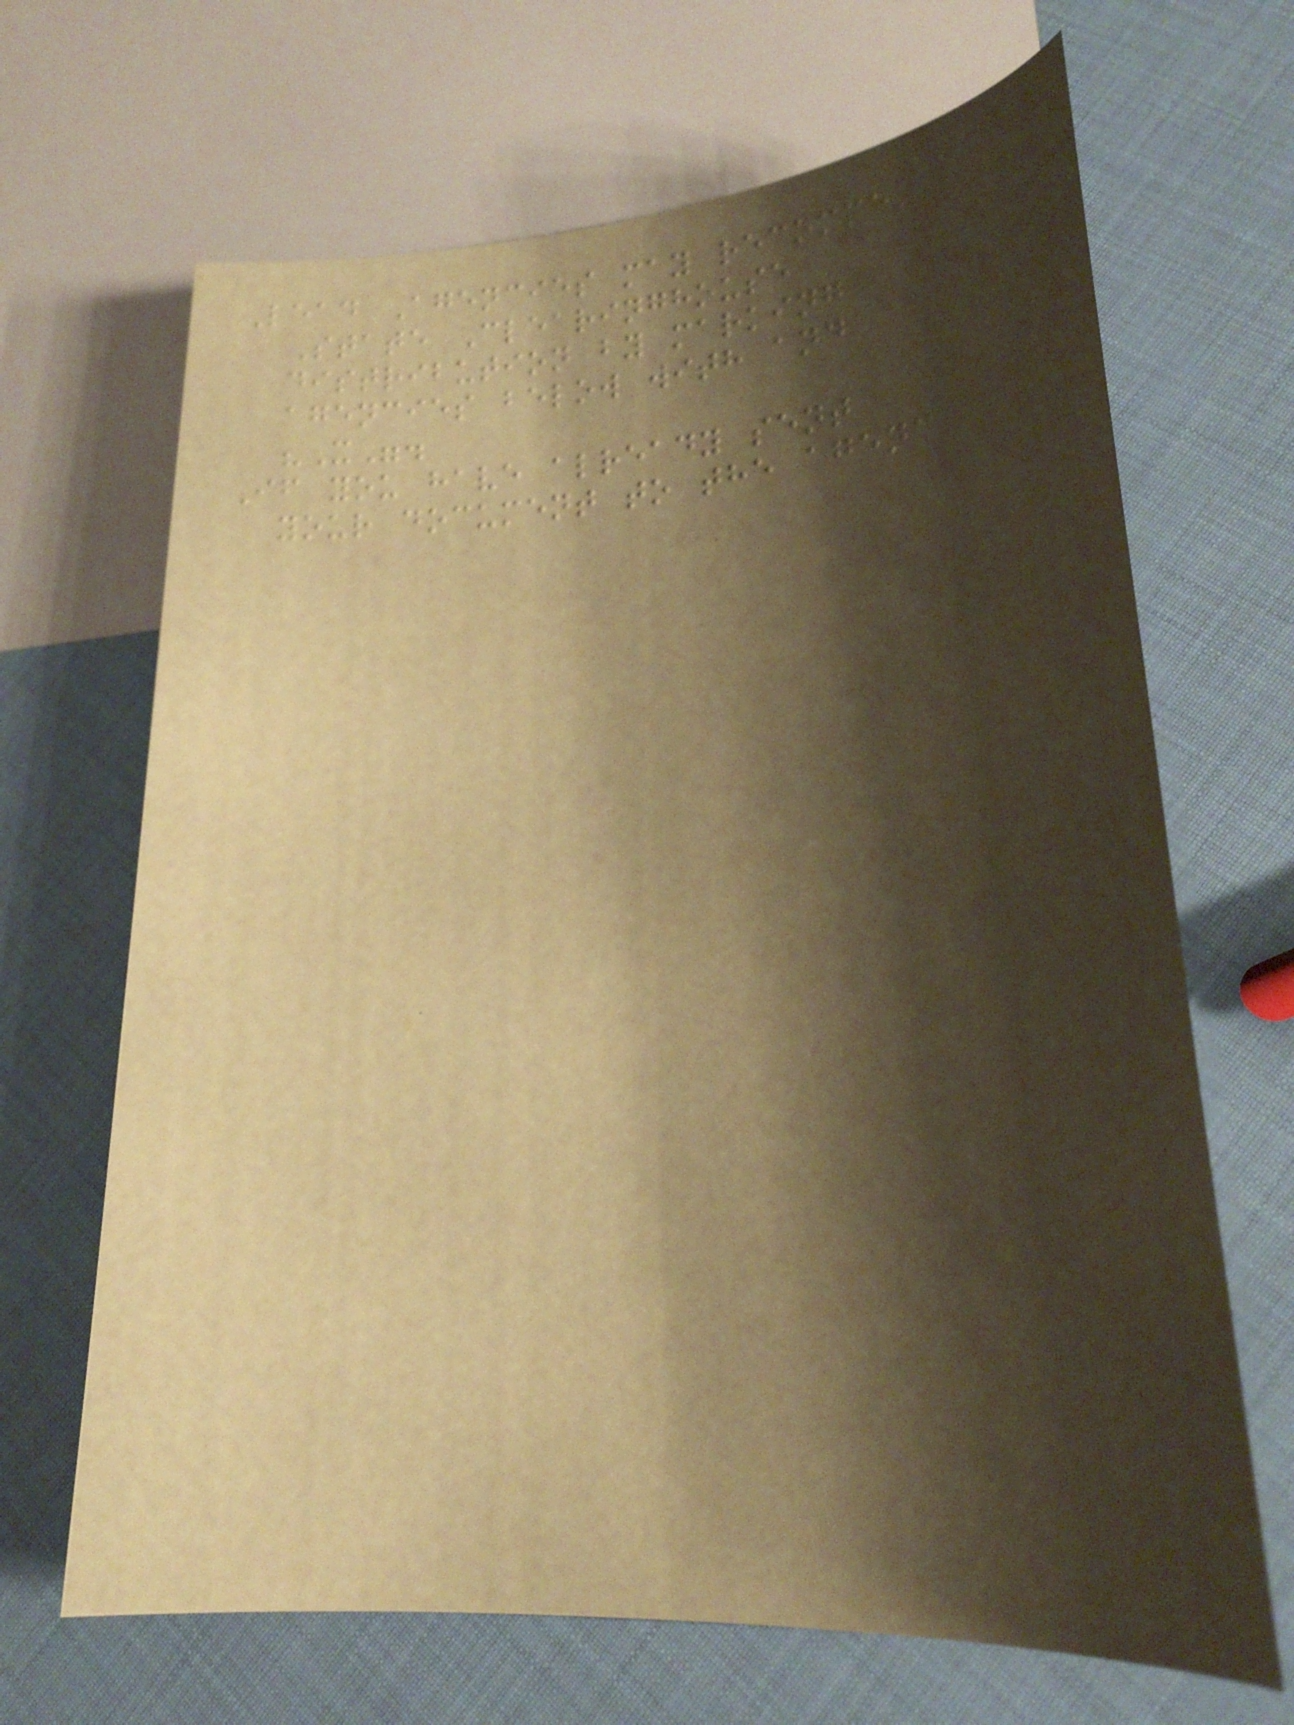Lead Agencies may recommend
State Clearinghouse
distribution by marking
agencies below with and
"X".
If you have already sent
your document to the agency
